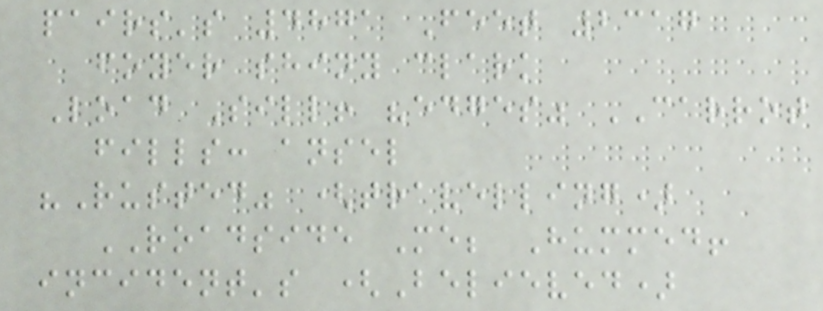pairs's 4871 Feet 2317
foyer shiny clark
Load Sill! "edges" CARROT
fills: ansel
"Rusted" (travelling)
ROADSIDE Me; Hummed!
incident's (Believed)
